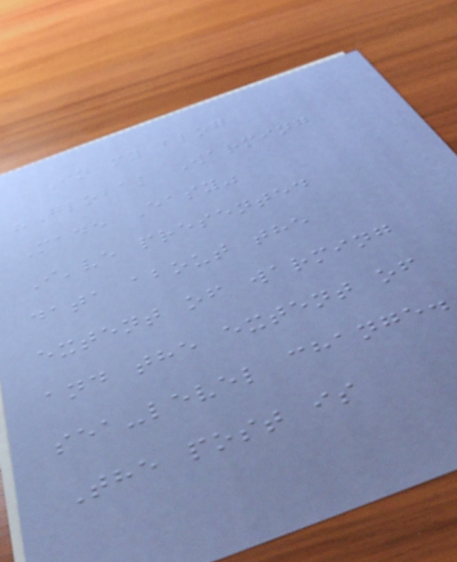In my blog
"Global Warming
Made Easy"
I've presented
data about the
extent of warming
and the extent of
sea-level change.
The post is
